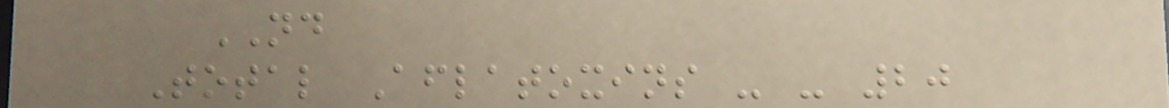ND
Total Aflatoxins - - 20
